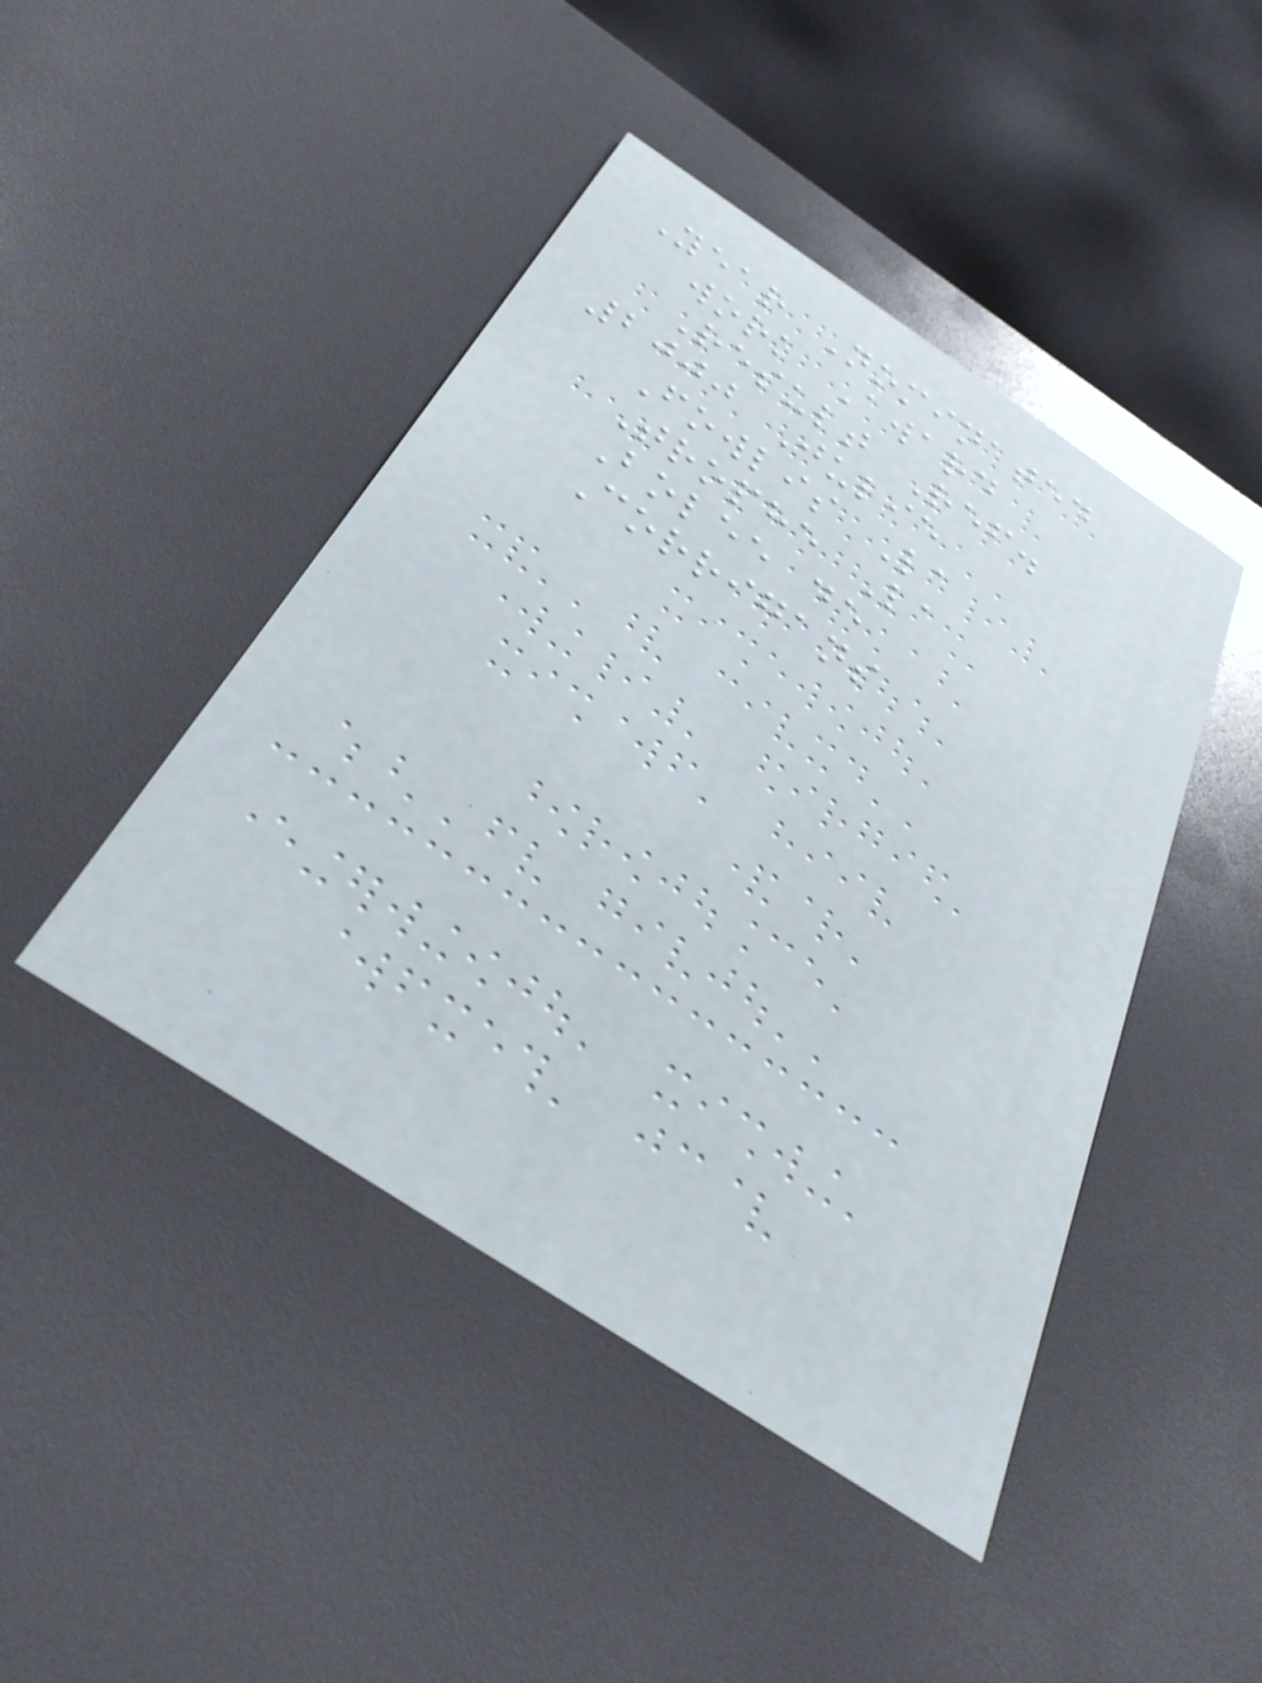Year Nominated
work Award
Result Ref.
2000 Julie
Fowlis La
Trophe La
Bolee de
Corrigans
